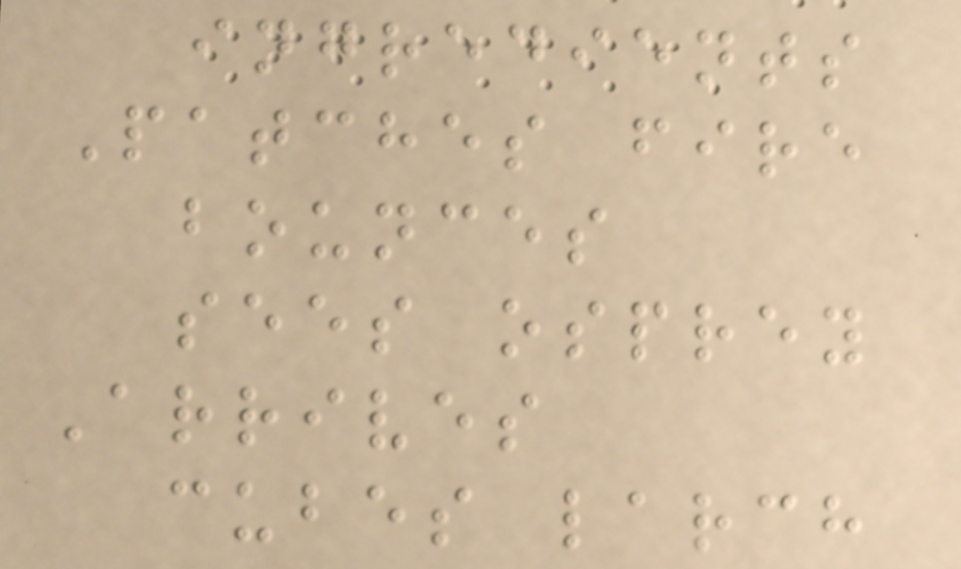ingredients
Patches fire
bounces
sees osprey
Arrives
cubes larch
